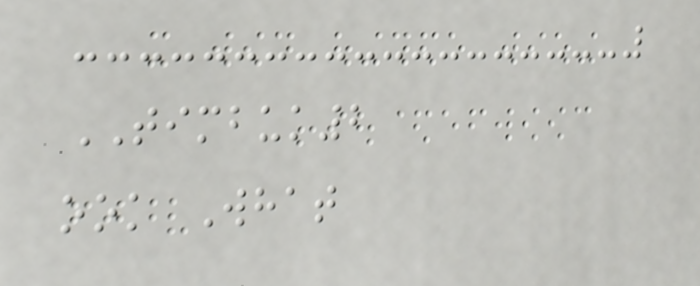TIMBUK2
ook What
